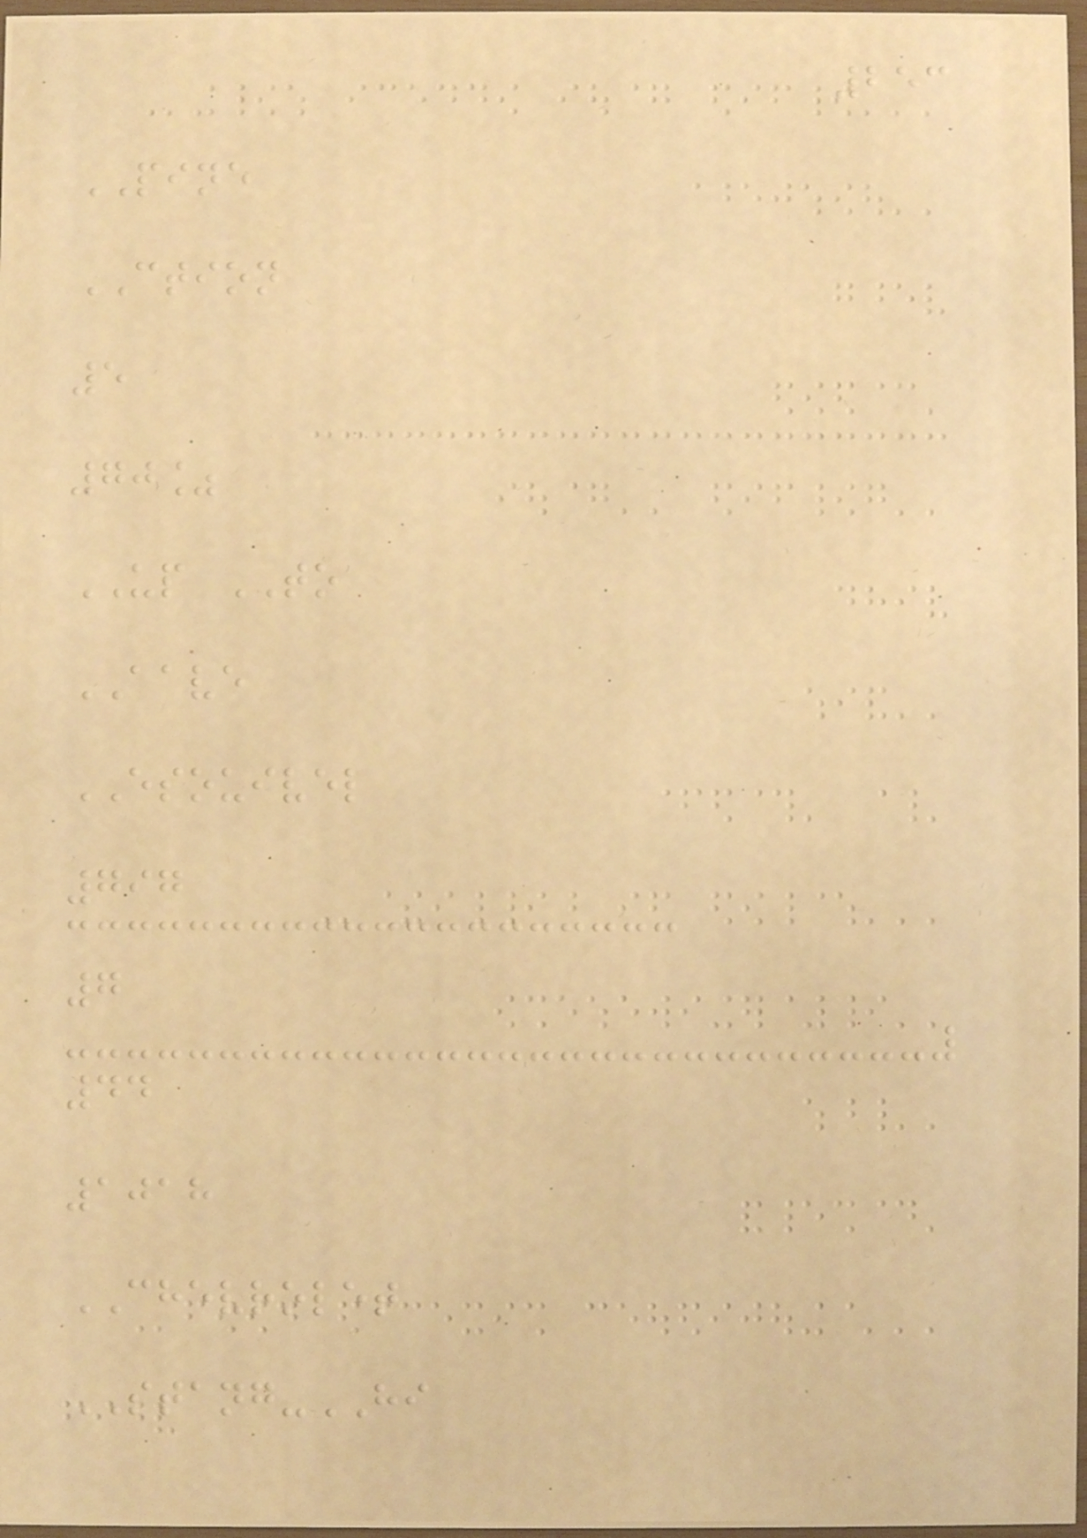253
PINE
CTION
5
70%
UP TO
AAVE
ESOUIVEL
797
7
44
1018
CHEVROLET
STANG-HI
